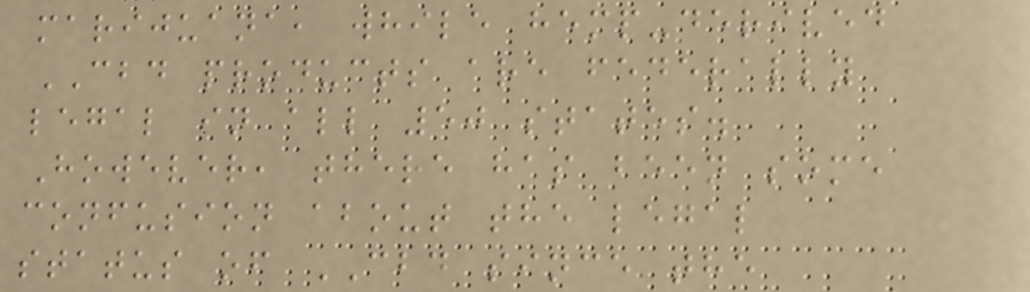marijuana, while hemp-derived
CBD products are federally
legal in all 50 states.
However, there has been some
confusion about the legal
status of CBD since the
